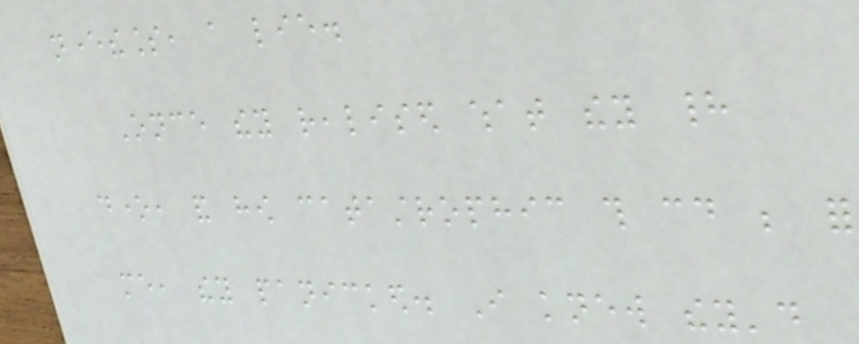nevertheless, a lie.
Once they realised what they had
done, and how catastrophic this could be for
me, they panicked. I knew they'd
